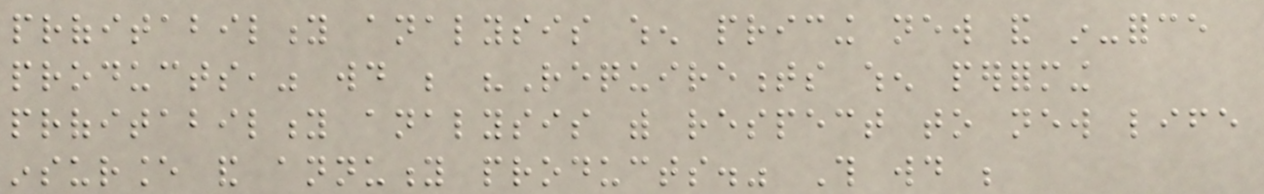profitability analysis when pricing new and in-force
products," would be "Requirements when performing
profitability analysis with respect to new life
insurance and annuity products." This would be
